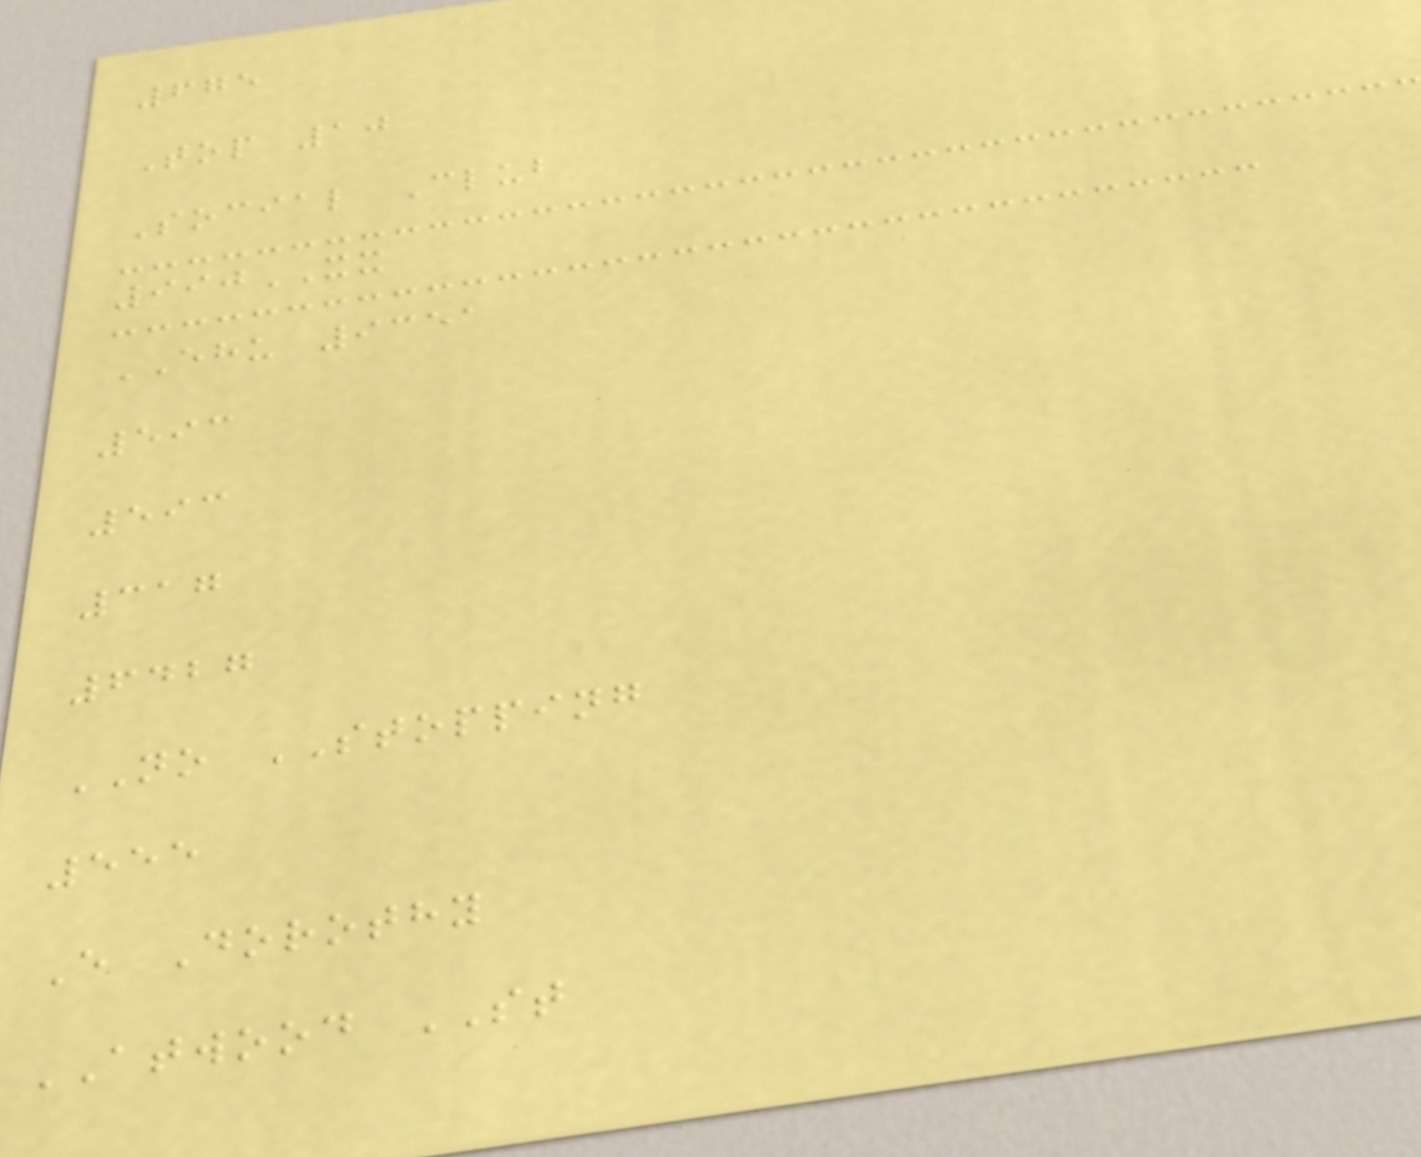675
Top 10
Social Club
990XX
EHU 9351
593
593
317
6427
NO STOPPING
555
E Dorothy
ATWOOD ST
